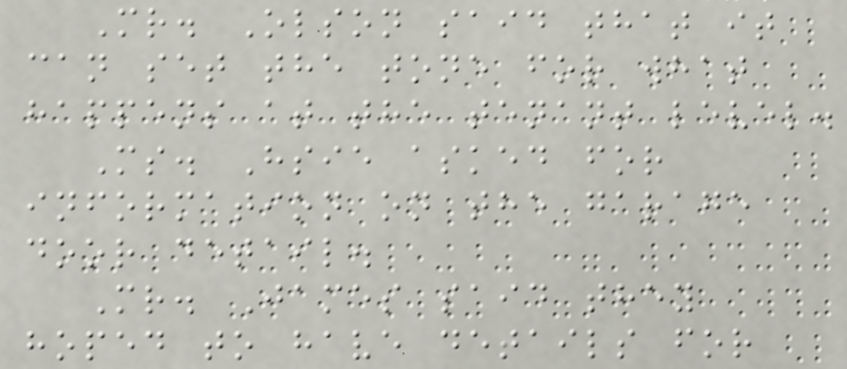Mr. Olson said that it
can set the tone for what
happens at the tenant level.
Ms. Hsie asked for
information on the garage
door detail.
Mr. James said they
hoped to have details for
